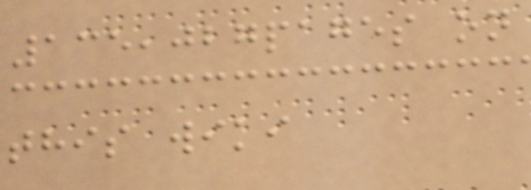135,027pages on
this wiki
